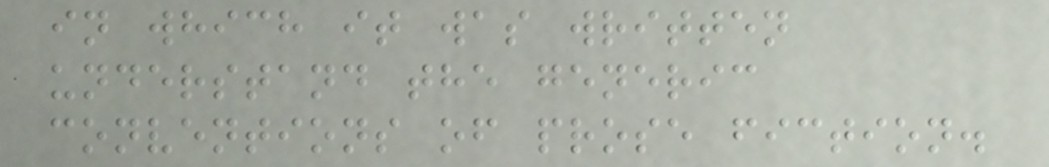in which it was written
understand the generic
conventions of prose fiction.
